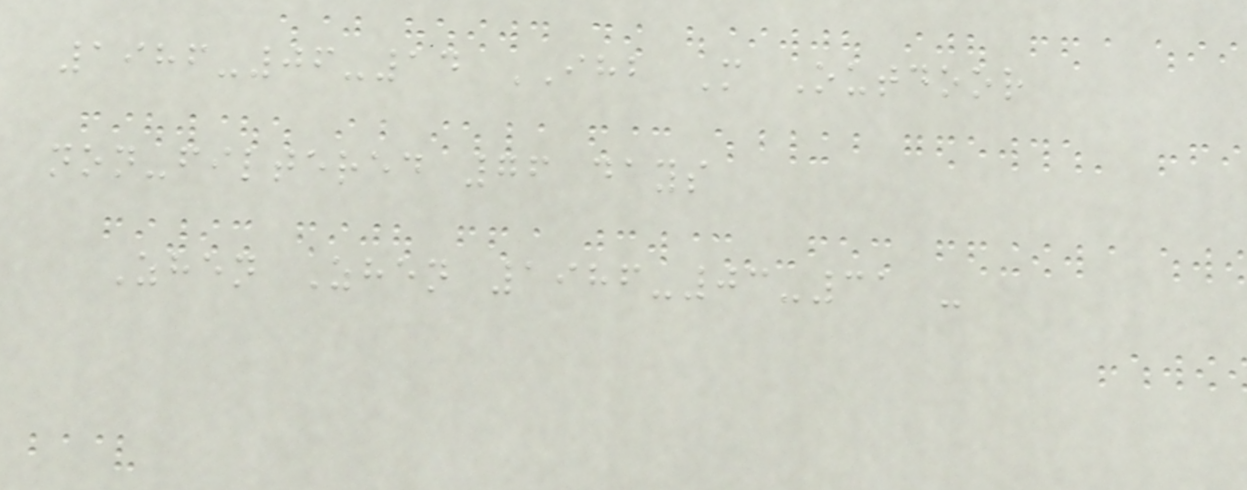1986-06-14 IHB M Outdoor
non-filtered 76 days
Zhen Zhen 1986-03-31 -
